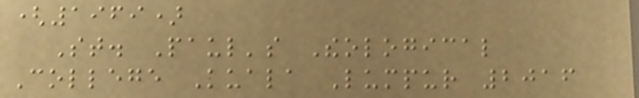(1969)
St. Paul's Theological
College Kuala Lumpur 2016
